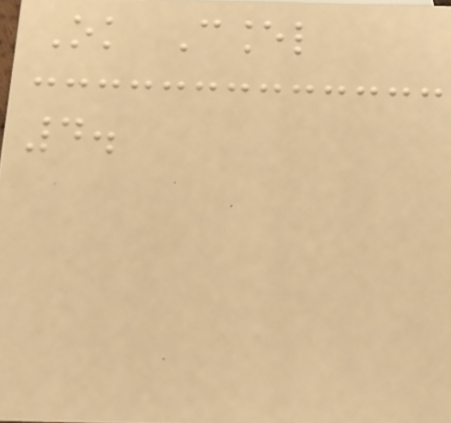Ok Cancel
4.
